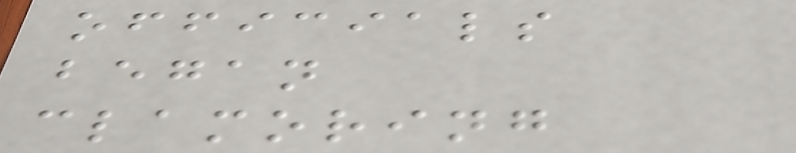officials
began
clamoring
